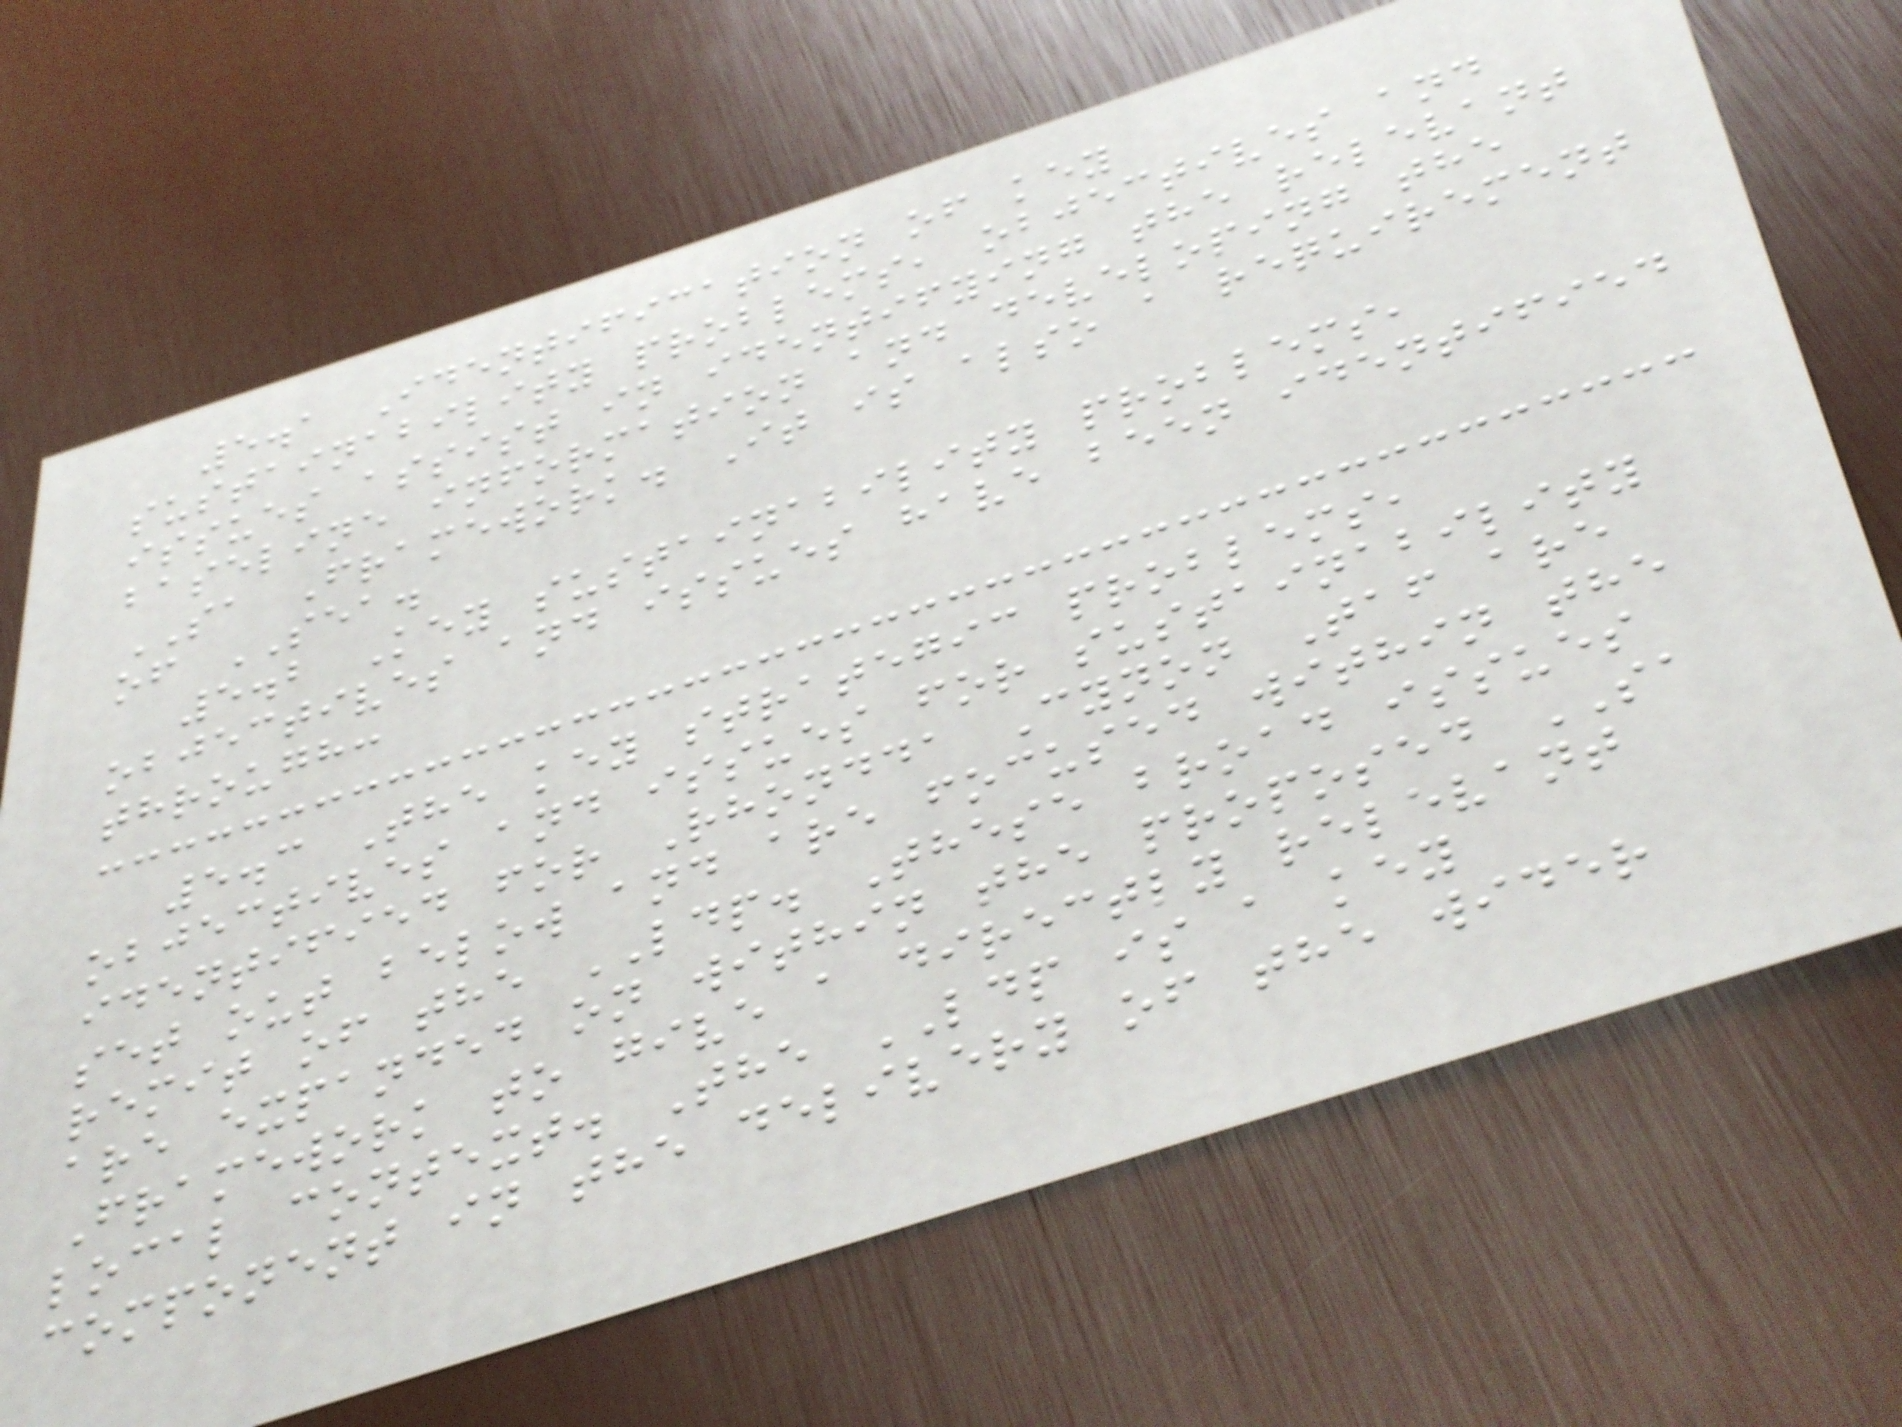5.1 Identification of key
sustainability problems, objectives and
issues assist in identifying the relevant
baseline information and developing the
SA Framework. It is also a requirement
of SEA.
5.2 Key sustainability problems,
objectives and issues have been identified
through:
5.3 The key strategic problems,
objectives and issues for sustainability
identified for Rhondda Cynon Taf are
set out below and are focused within the
remit of the LDP. These broad issues
are expanded on within the proposed SA
Framework to give a directly relevant
local context. The LDP is a key
component in the delivery of the wider
